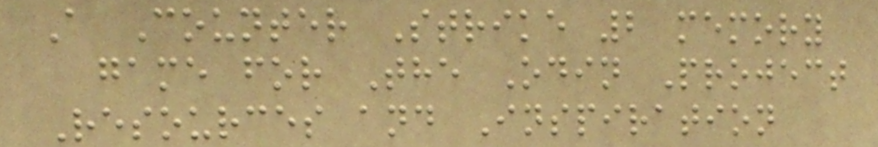A Counter Strike 2 memory
game for The Odin Project
Resources and Inspiration
